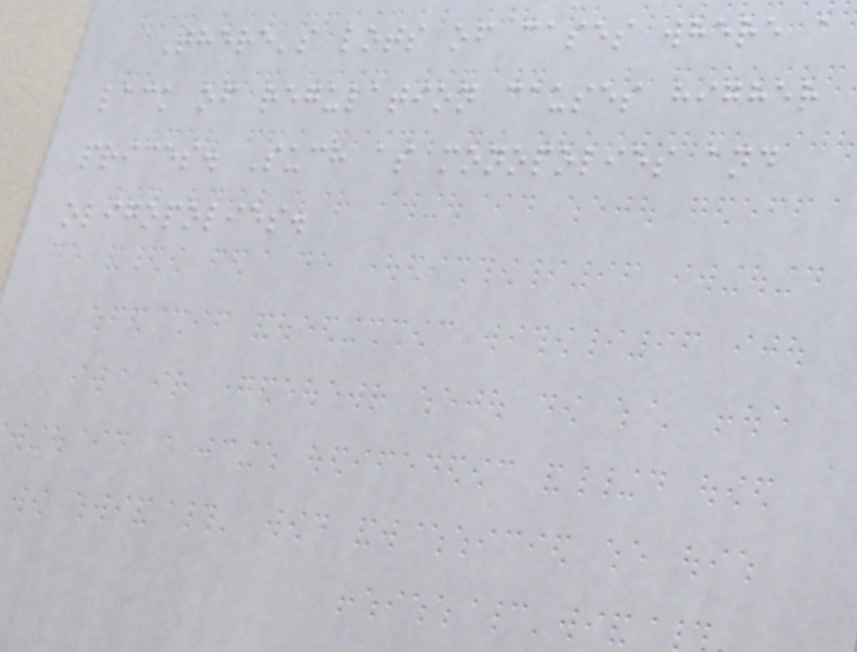There's lots of cases where a
lack of regulation causes higher
prices. Such as monopolies and
oligopolies.
